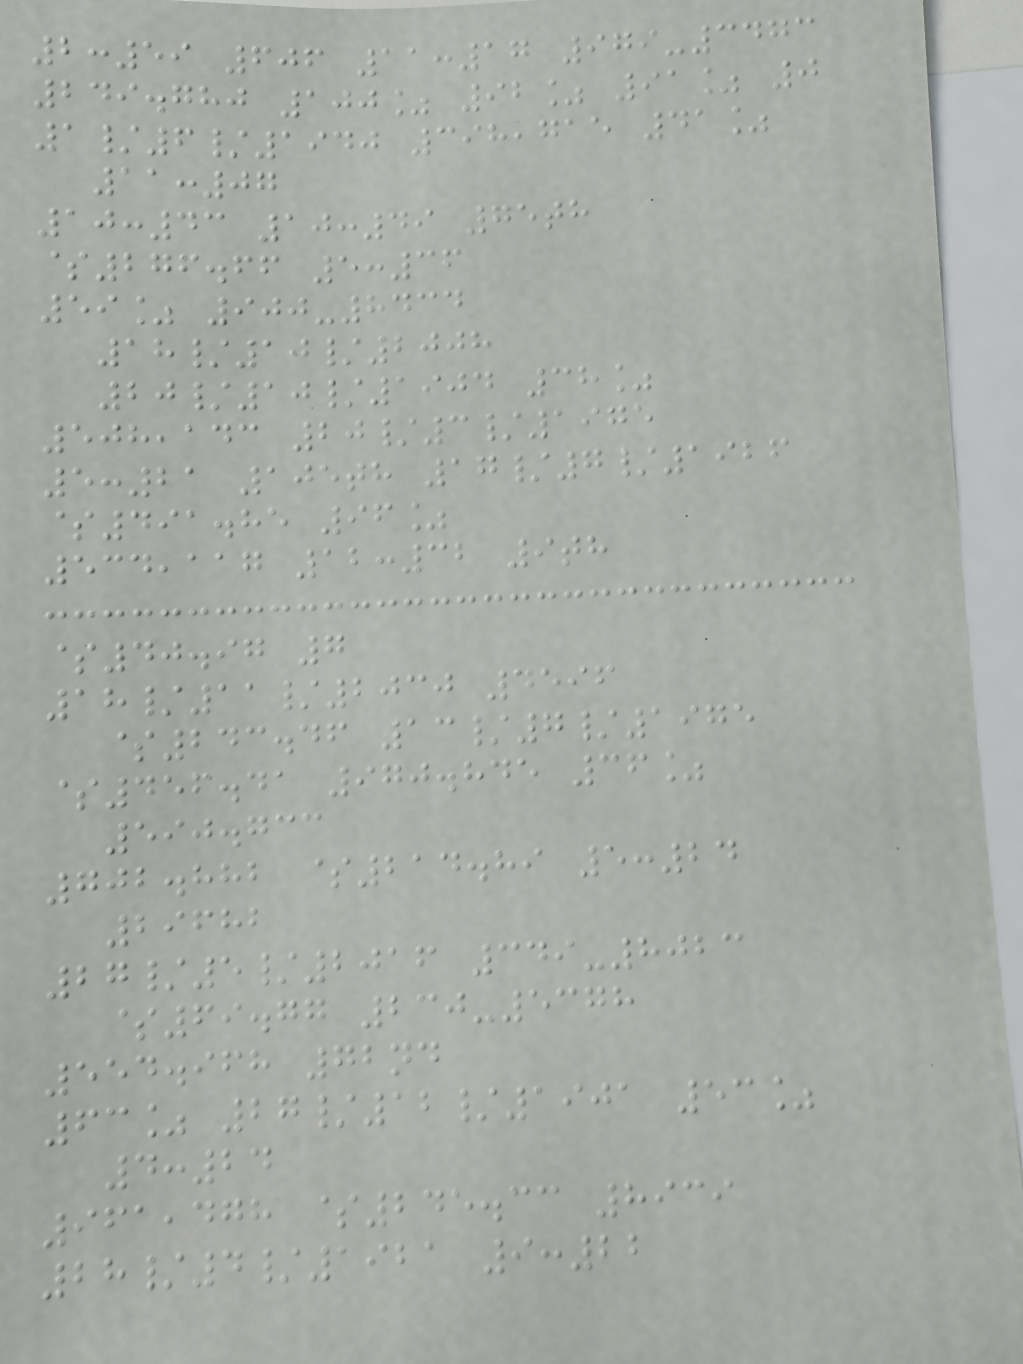2:59 606 11:17 979-3473
249.780 100% 92% 91% 0
1/6/1940 398,715 41%
11:07
10:43 10:49 75th
$276.66 5:36
59% 900-8434
18/10/2008
20/10/1904 38%
508,143 20/3/1975
5:21 105th 17/7/1926
$491.85 96%
534,117 12:32 9th
$40.97 7
18/11/2030 4596
$243.46 13/7/1975
$456.41 970.845 36%
590.733
702.882 $214.89 5:24
29682
27/5/2016 349-8023
$69.77 230-5378
554.968 72nd
63% 27/12/1901 53%
4:24
961,478 $245.33 8939
28/4/1921 9:22
